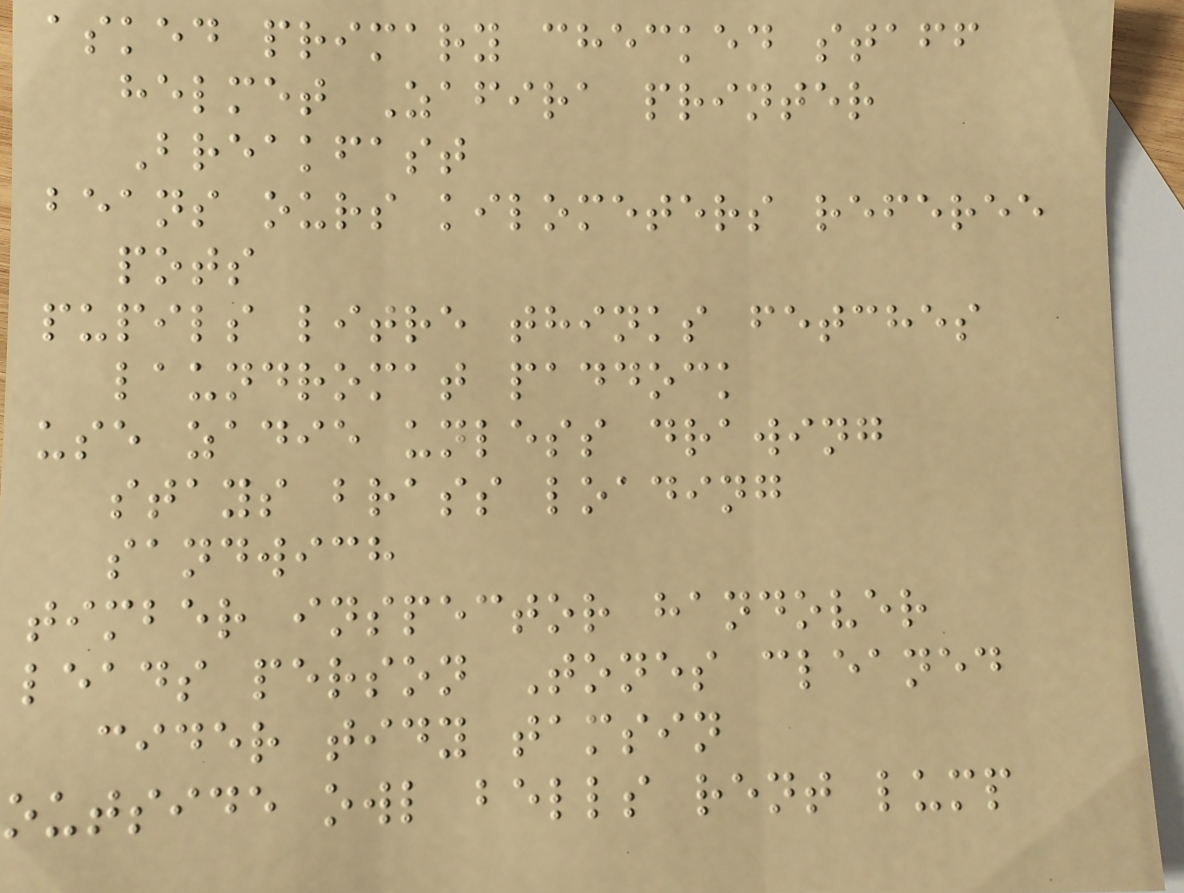asked primary checked staff
helmet Zafira printer
Breakfast
beans ours kilometers referee
pots
pupils litre thinks fetches
laundromat paddock
use zadie unless drawing
stays brass loading
sandwich
timber inspector handover
leads person Tones cleaned
cider tidy tamsin
outside owl bells rent lump
